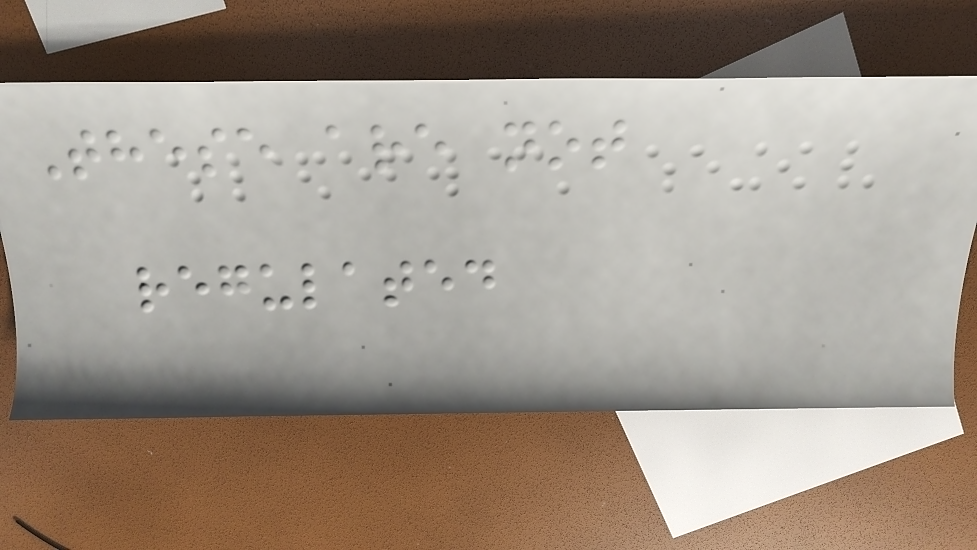These are not
regulated
